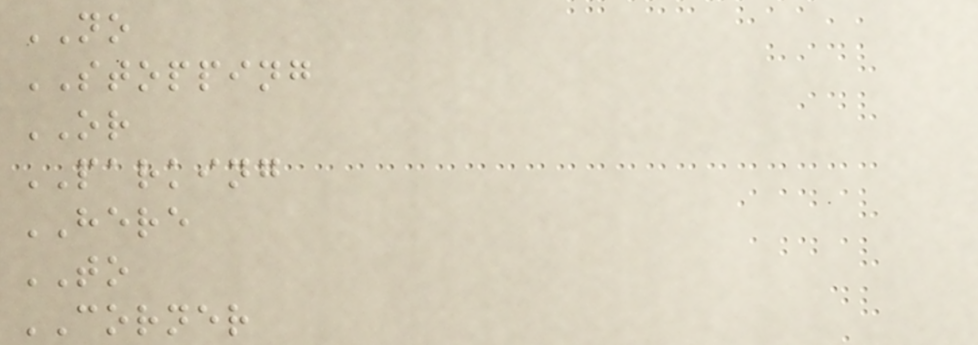NO
STOPPING
OR
PARKING
HERE
TO
CORNER
